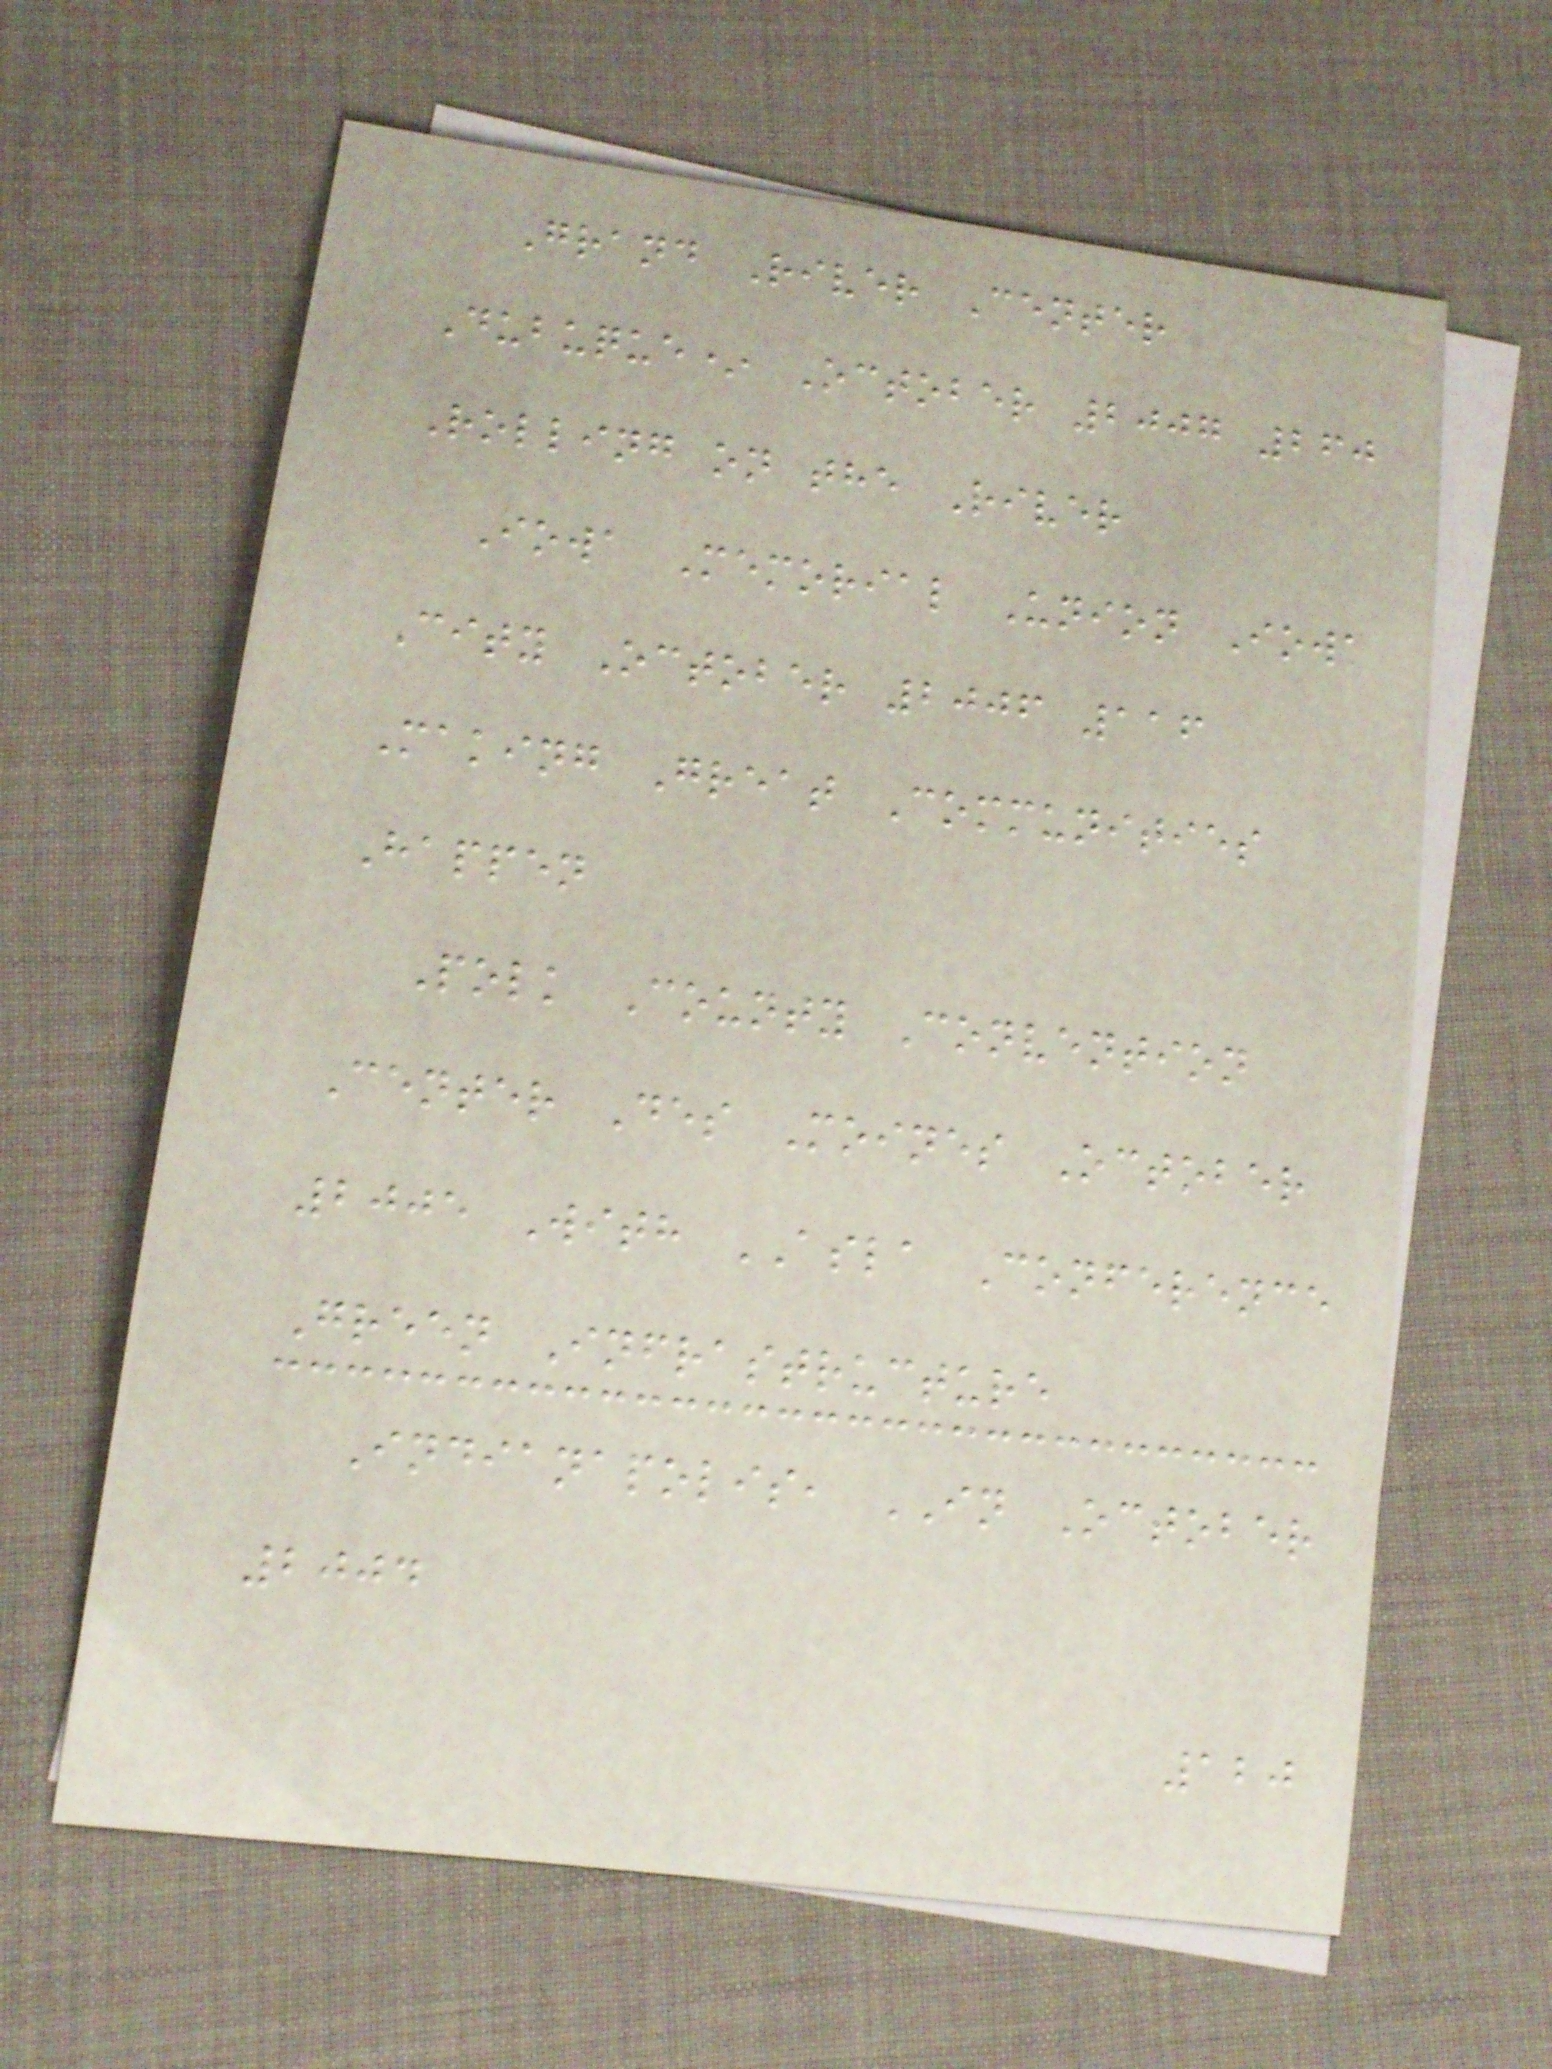Grand River Center
Dubuque* October 2007 260
Rolling on the River
Iowa Memorial Union Iowa
City October 2006 116
Making Great Communities
Happen
Polk County Convention
Center Des Moines October
2005 With ASLA Conference
Green Infrastructure
Indianapolis, IN October
2004
120
